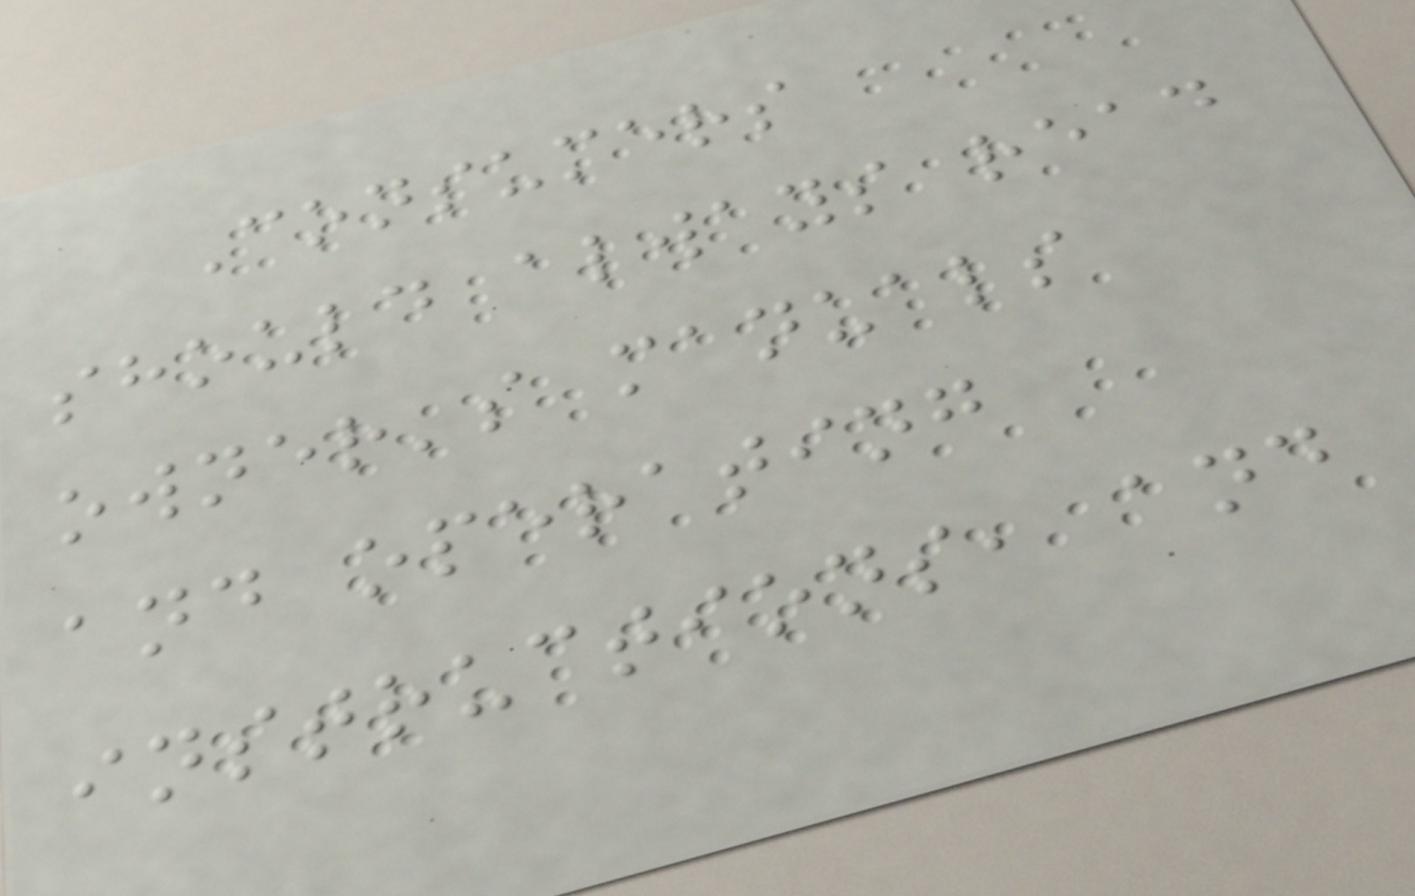Consumers
should always read
owner's manuals
and operating
instructions, and
